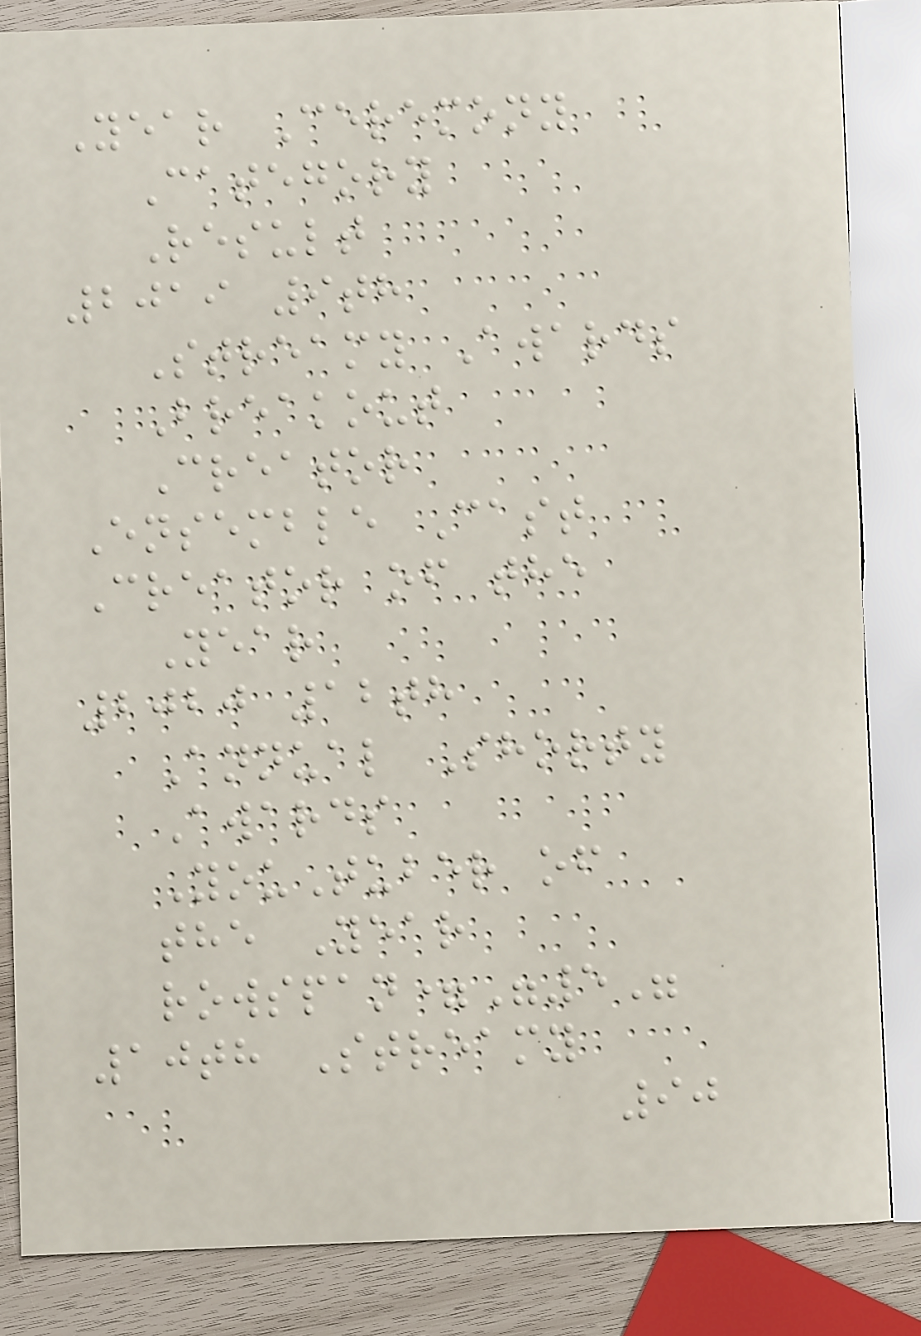Year Ceremony
Category
Result
2019 9th
Streamy Awards
Breakout
Creator
Ensemble Cast
Creator of the
Year
2020 12th
Annual Shorty
Awards
YouTuber of
the Year
rowspan="5"
10th Streamy
90
